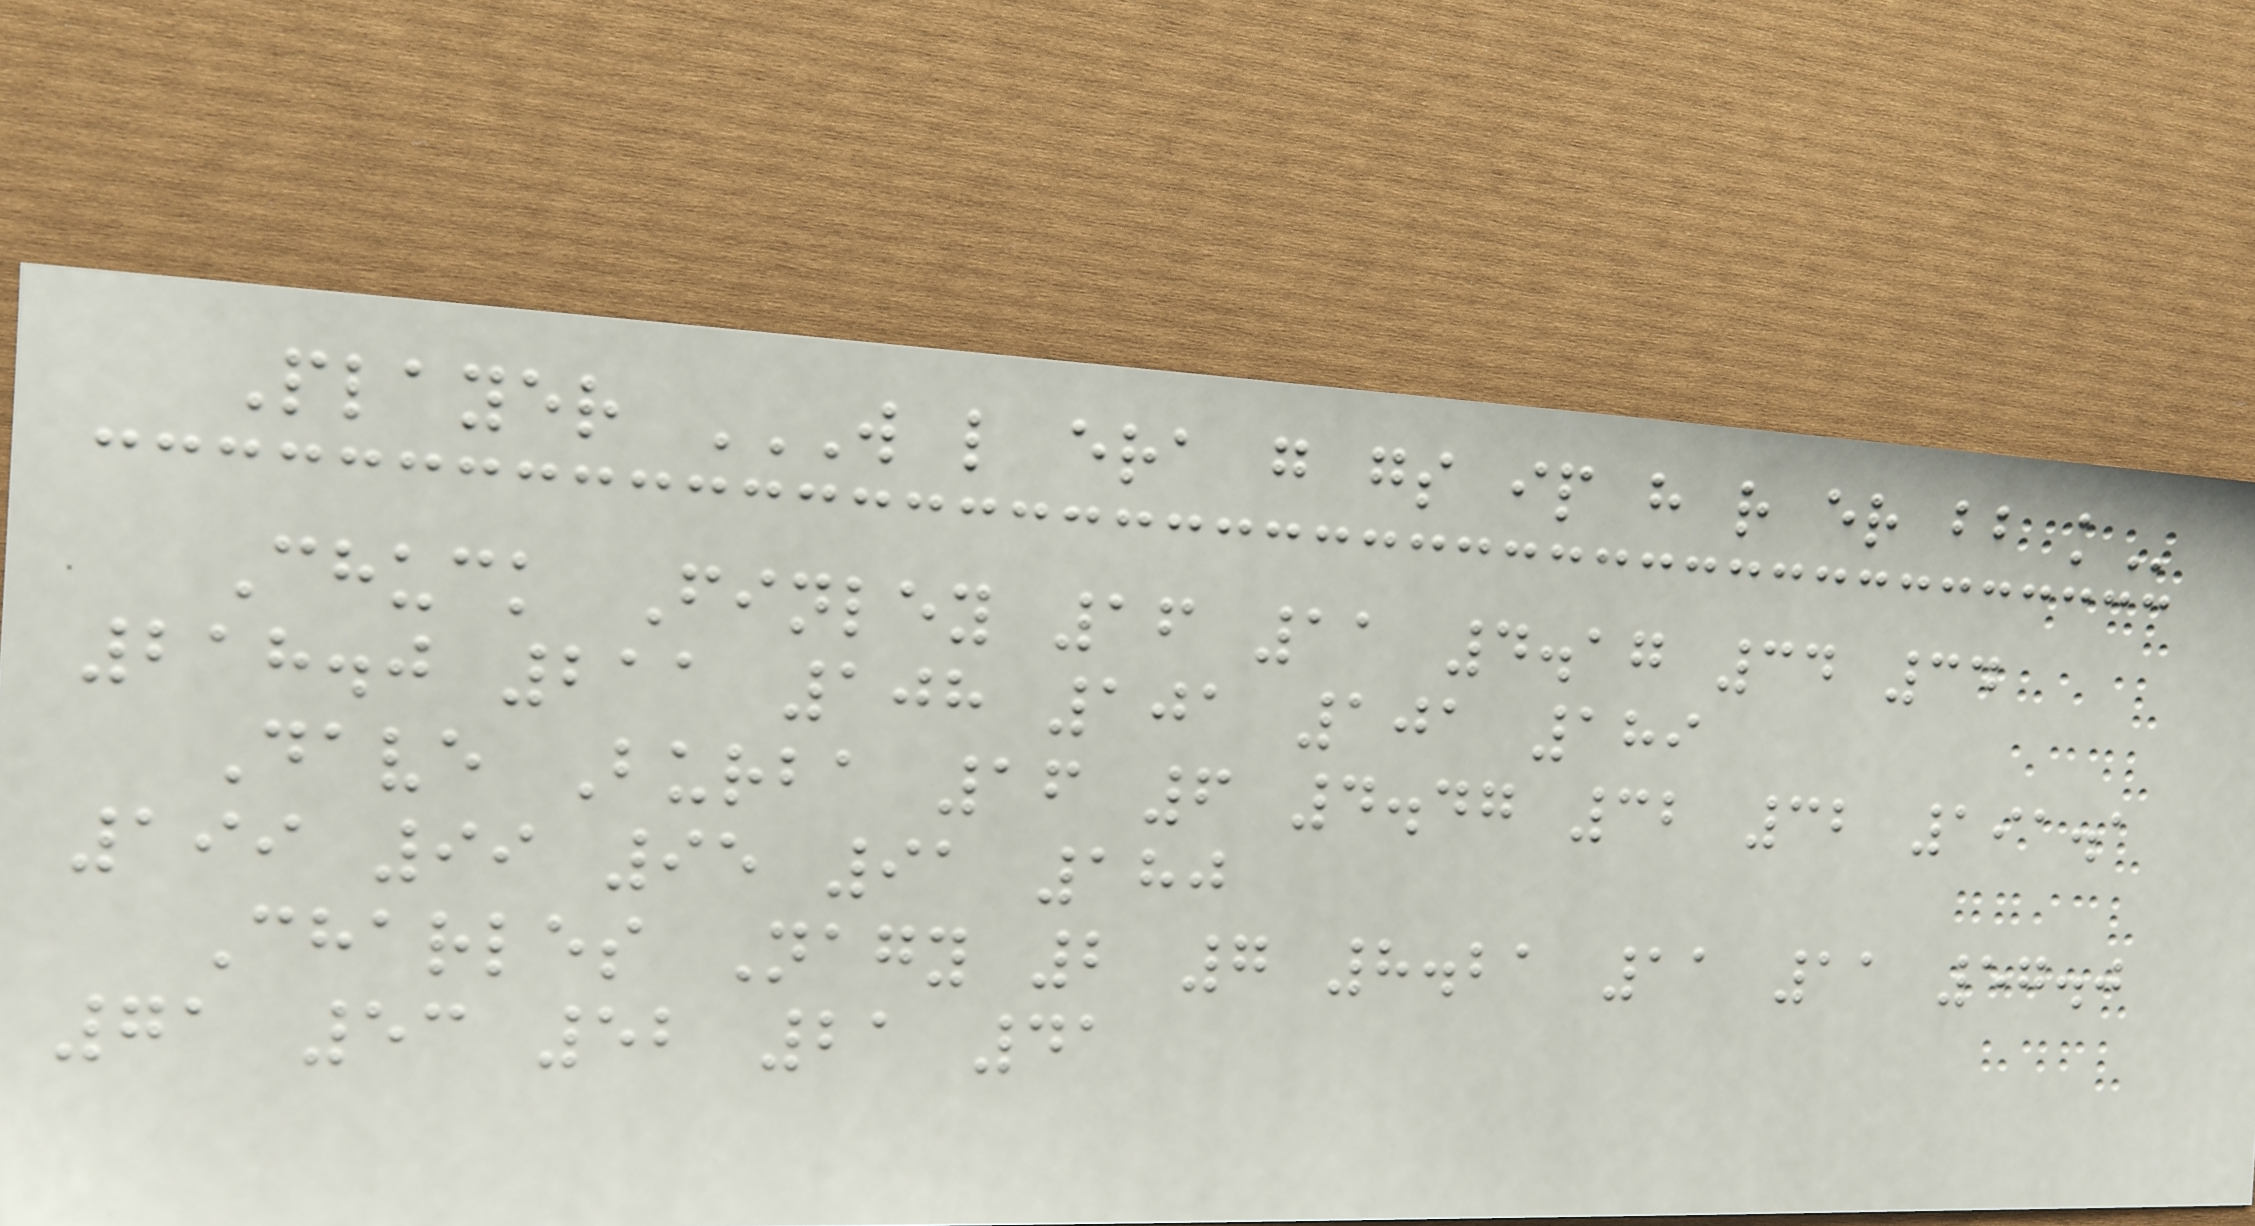Player W L ERA G GS IP H R ER BB K
Chuck Finley 16 11 4.17 34 34
218.0 211 108 101 101 189
Dave Burba 16 6 4.47 32 32 191.1
199 99 95 91 180
Charles Nagy 2 7 8.21 11 11 57.0
71 53 52 21 41
